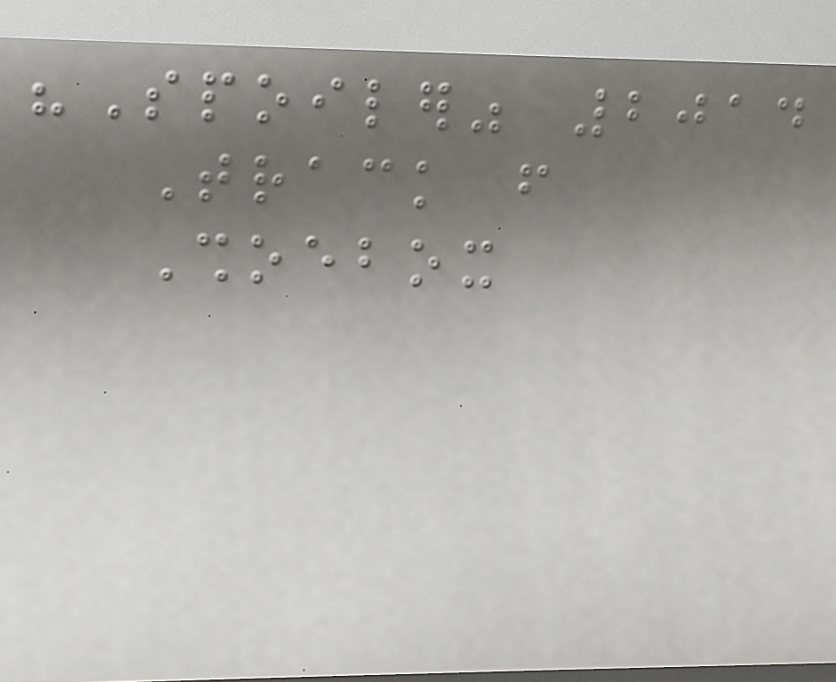"Spoiler" 2014
Track from
Shoebox
